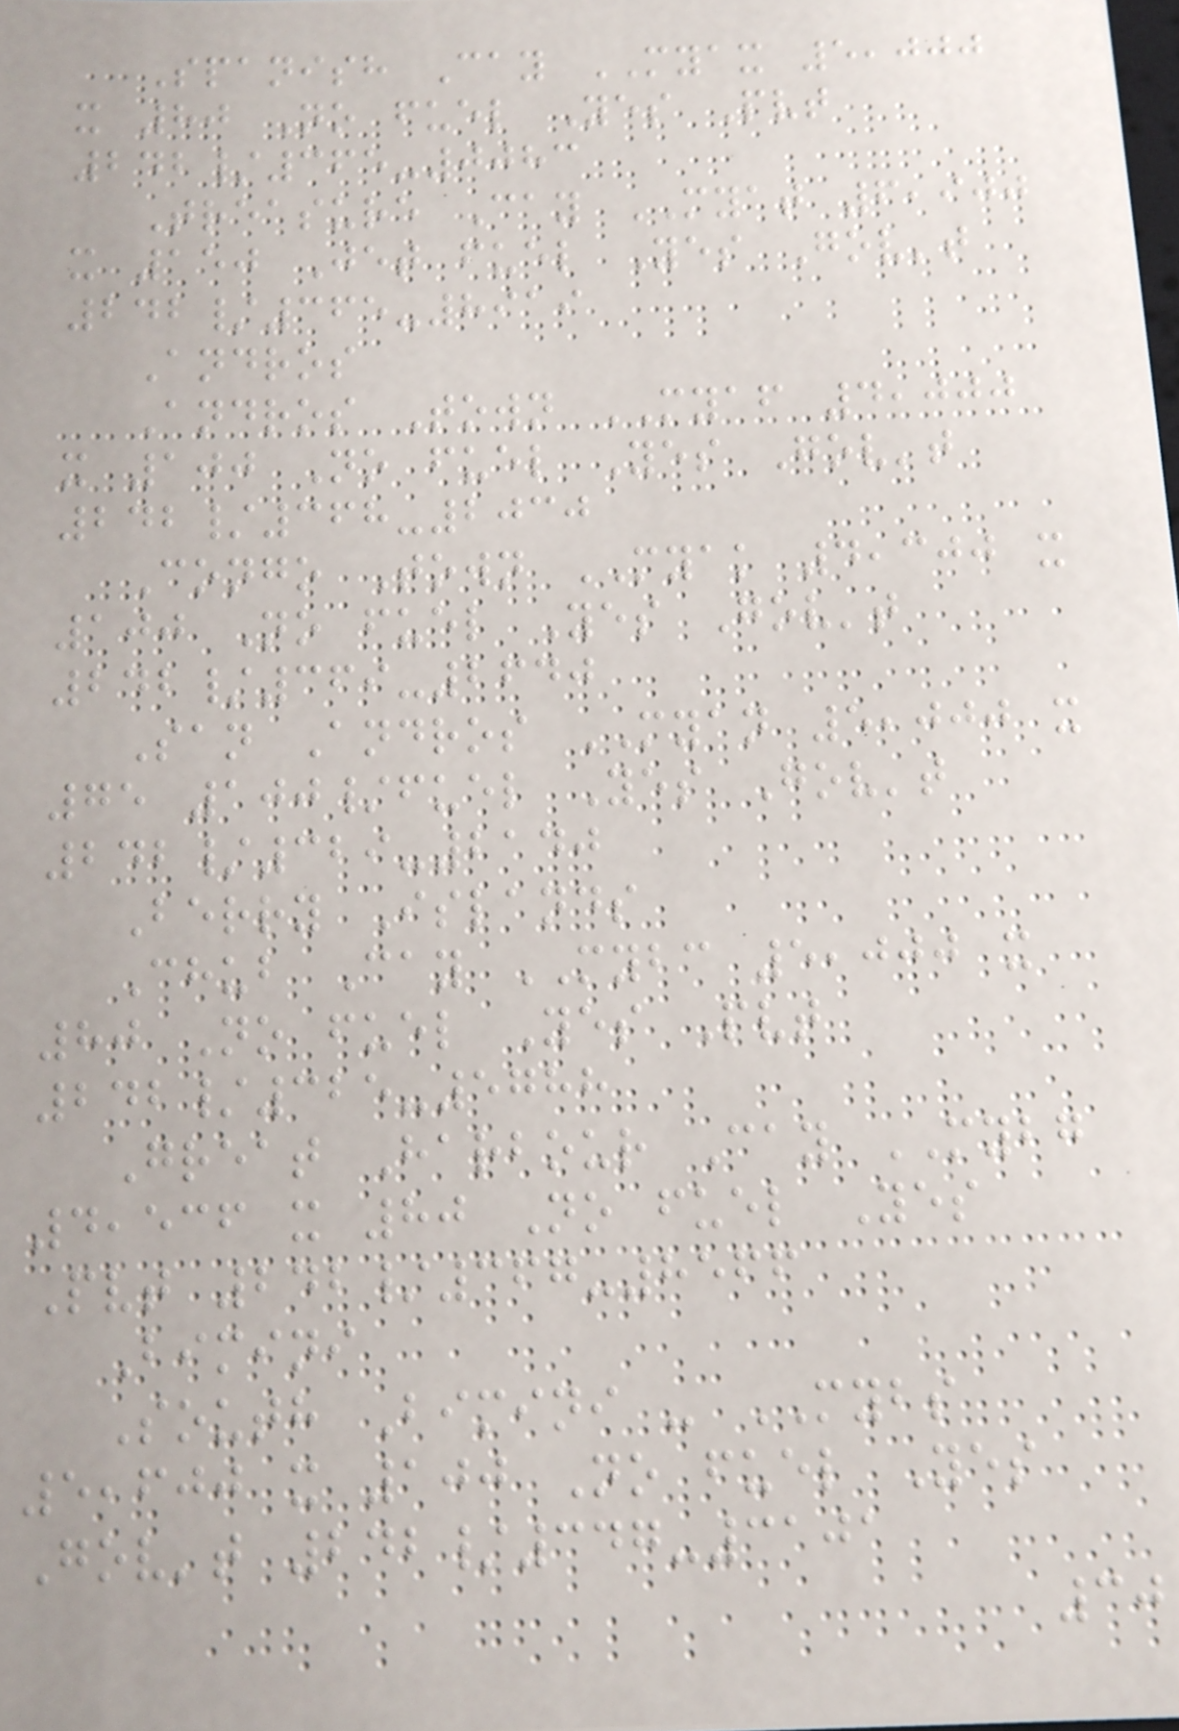Spanish Cay MYAX 5,000
x 80 No fuel Yes Pvt
242/365-0083
Treasure Cay MYAT 6,900
x 150 Jet fuel Yes Gov't
242/365-8919
Andros
Andros Town MYAF 4,000
x 100 No fuel Yes Gov't
242/368-2030
Congo Town MYAK 4,300 x
100 No fuel Yes Gov't
242/369-2640
San Andros MYAN 5,000 x
75 100/fuel Yes Gov't
242/329-2140
Berry Islands
Chub Cay MYBC 5,000 x
80 No fuel Yes Pvt
242/325-5788
Great Harbour Cay MYBG
4,536 x 80 No fuel Yes
Pvt 242/367-8566
Bimini
South Bimini - MYBS
5,600 x 100 No fuel Yes
Gov't 242/347-3101
30
